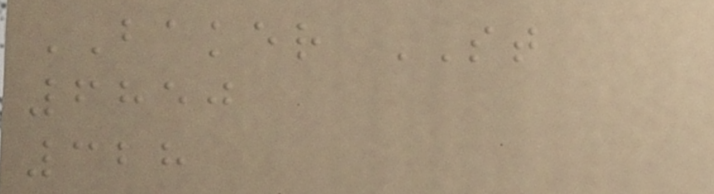BAKER ST
6850
328
